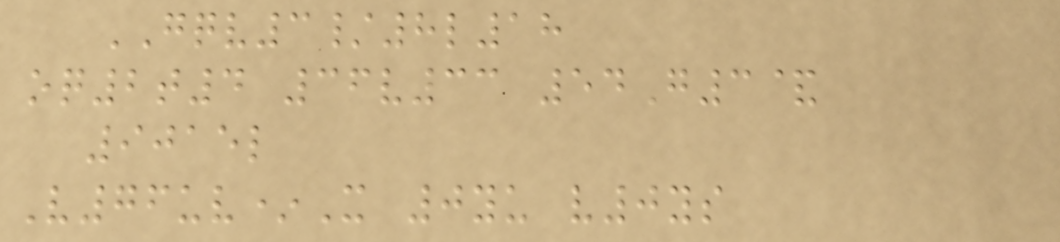GQV3/8l18
oq2t4 36v33 54G3&
9015l
V76uv*X 0yu v0ys
